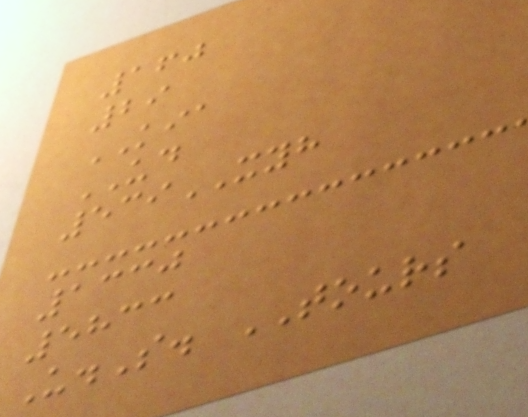160
29
KIA
UD
539XYH
1330
5833
U.S. TOURS
